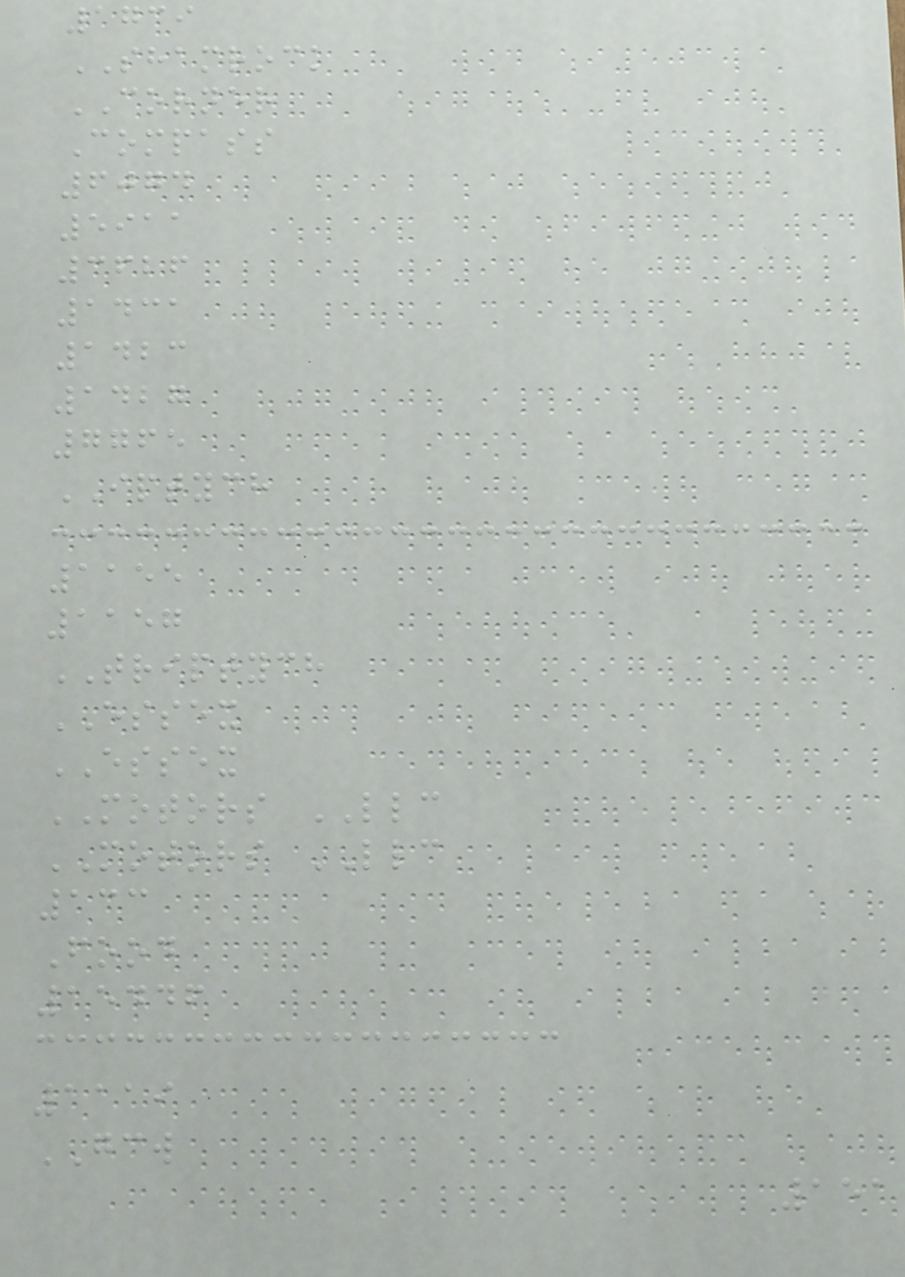1739
SHAMROCK
CORNER
Compass
6074
5911
3626
1431
1423
1427
7765
IPTYCH
1155
1157
TRIPTYCH
ESSEX
ESSEX
MOTORS LLC
MOTORS LLC
133
Food
15446
1119
GCW
151
